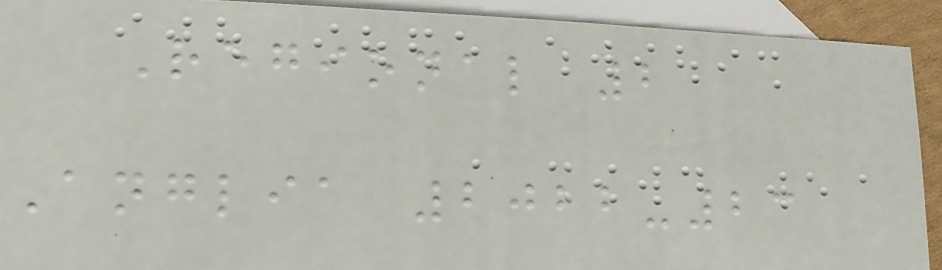Regional 2
Anglia 2022-23
